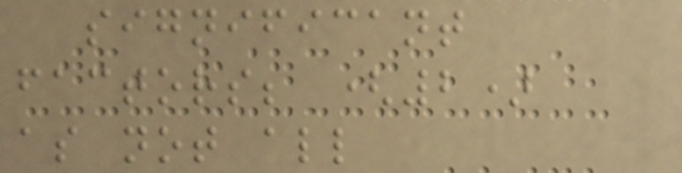significant
factors; (2)
as not all
